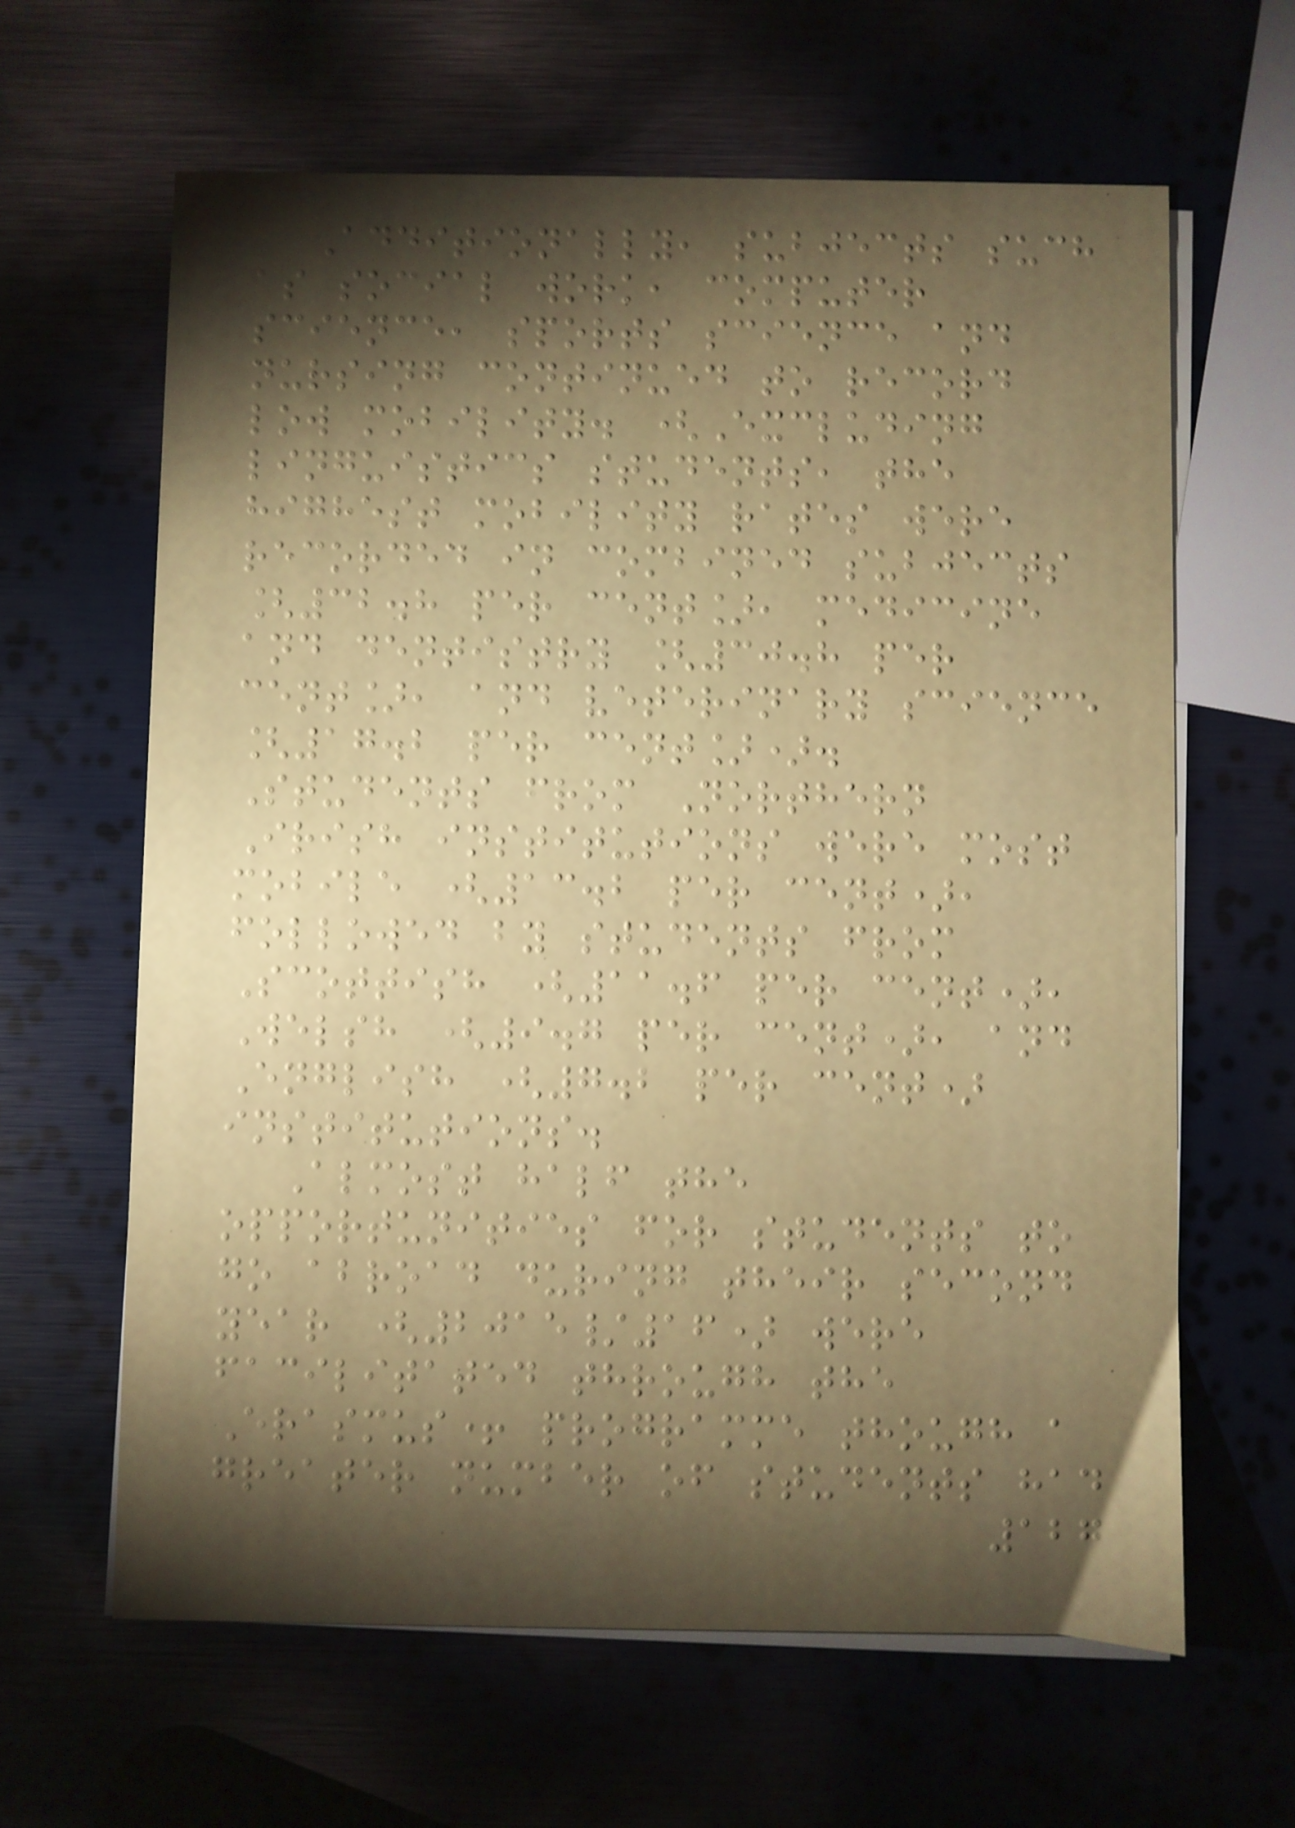Additionally, subjects such
as social work, computer
science, sports science and
nursing continued to record
low mobility. (Excluding
linguistics students, the
highest mobility rates were
recorded in combined subjects
[32.8 per cent], medicine
and dentistry [30.8 per
cent], and veterinary science
[17.2 per cent]).
Students from Northern
Irish institutions were most
mobile (13.2 per cent),
followed by students from
Scottish (11.6 per cent),
Welsh (9.7 per cent), and
English (7.2 per cent)
institutions.
Almost half the
opportunities for students to
go abroad during their second
year (2015/16) were
facilitated through the
Erasmus+ programme though a
greater number of students had
127
